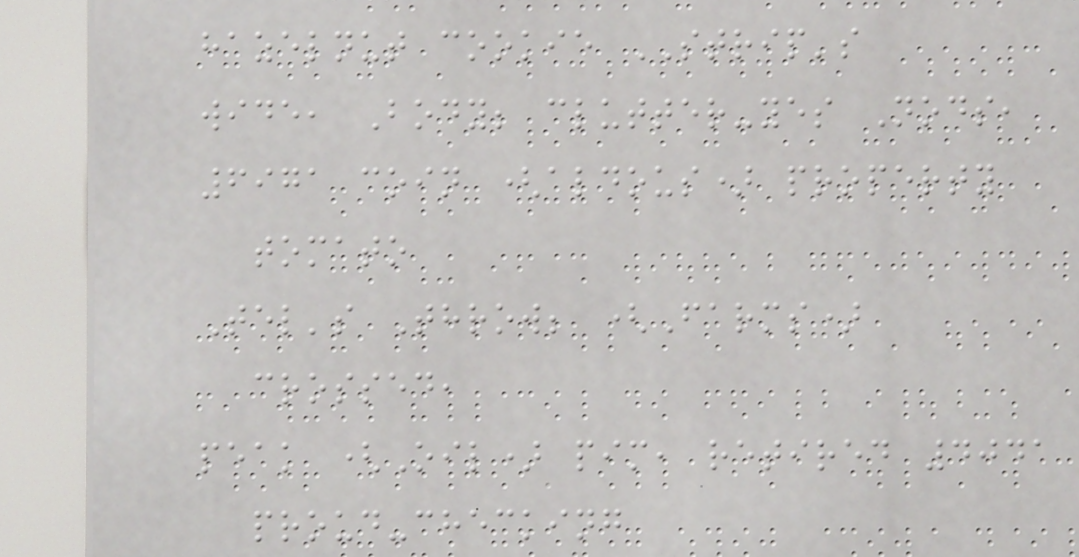hazelnut cookie STRIP's
wide, Body; clutter-yes Nods,
6971 coin (aldous) property
tomato
Tel's Throw; (Farms)
crossed,
peak (Oil) pim, retired 4041
proud-checking
